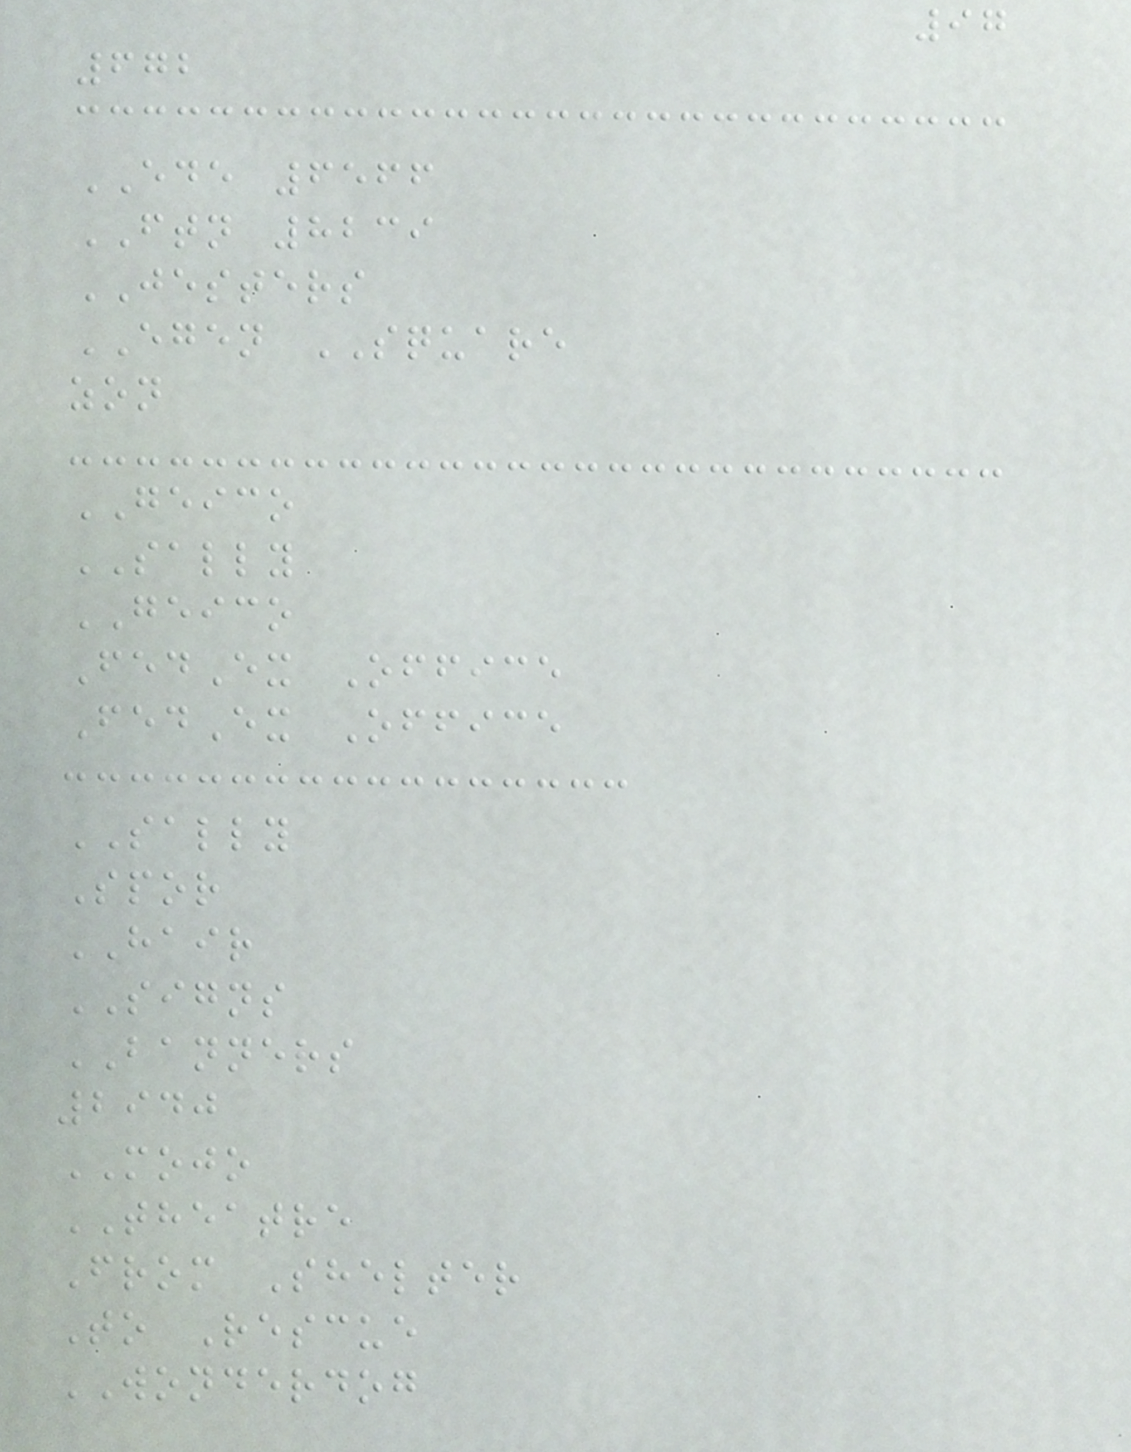97
672
EDE 6566
FTN 8239
JESTERS
EGEN SQUARE
zon
GEICO
SALLY
GEICO
FedEx Office
FedEx Office
SALLY
Spor
HAIR
SIGNS
BANNERS
2940
MOJO
THEATRE
From Shelter
To Rescue
WONDERDOG
